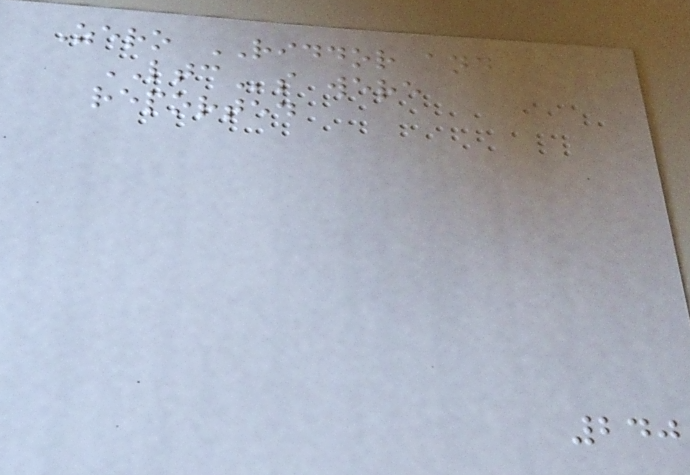Zero RIDDOR and
LTCs were
reported
240
